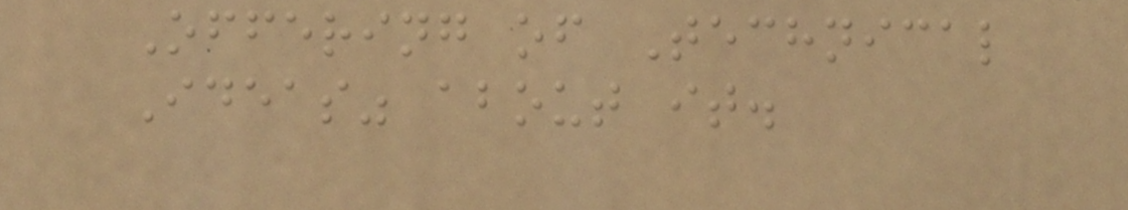Offering of Technical
Ideas" about it.
